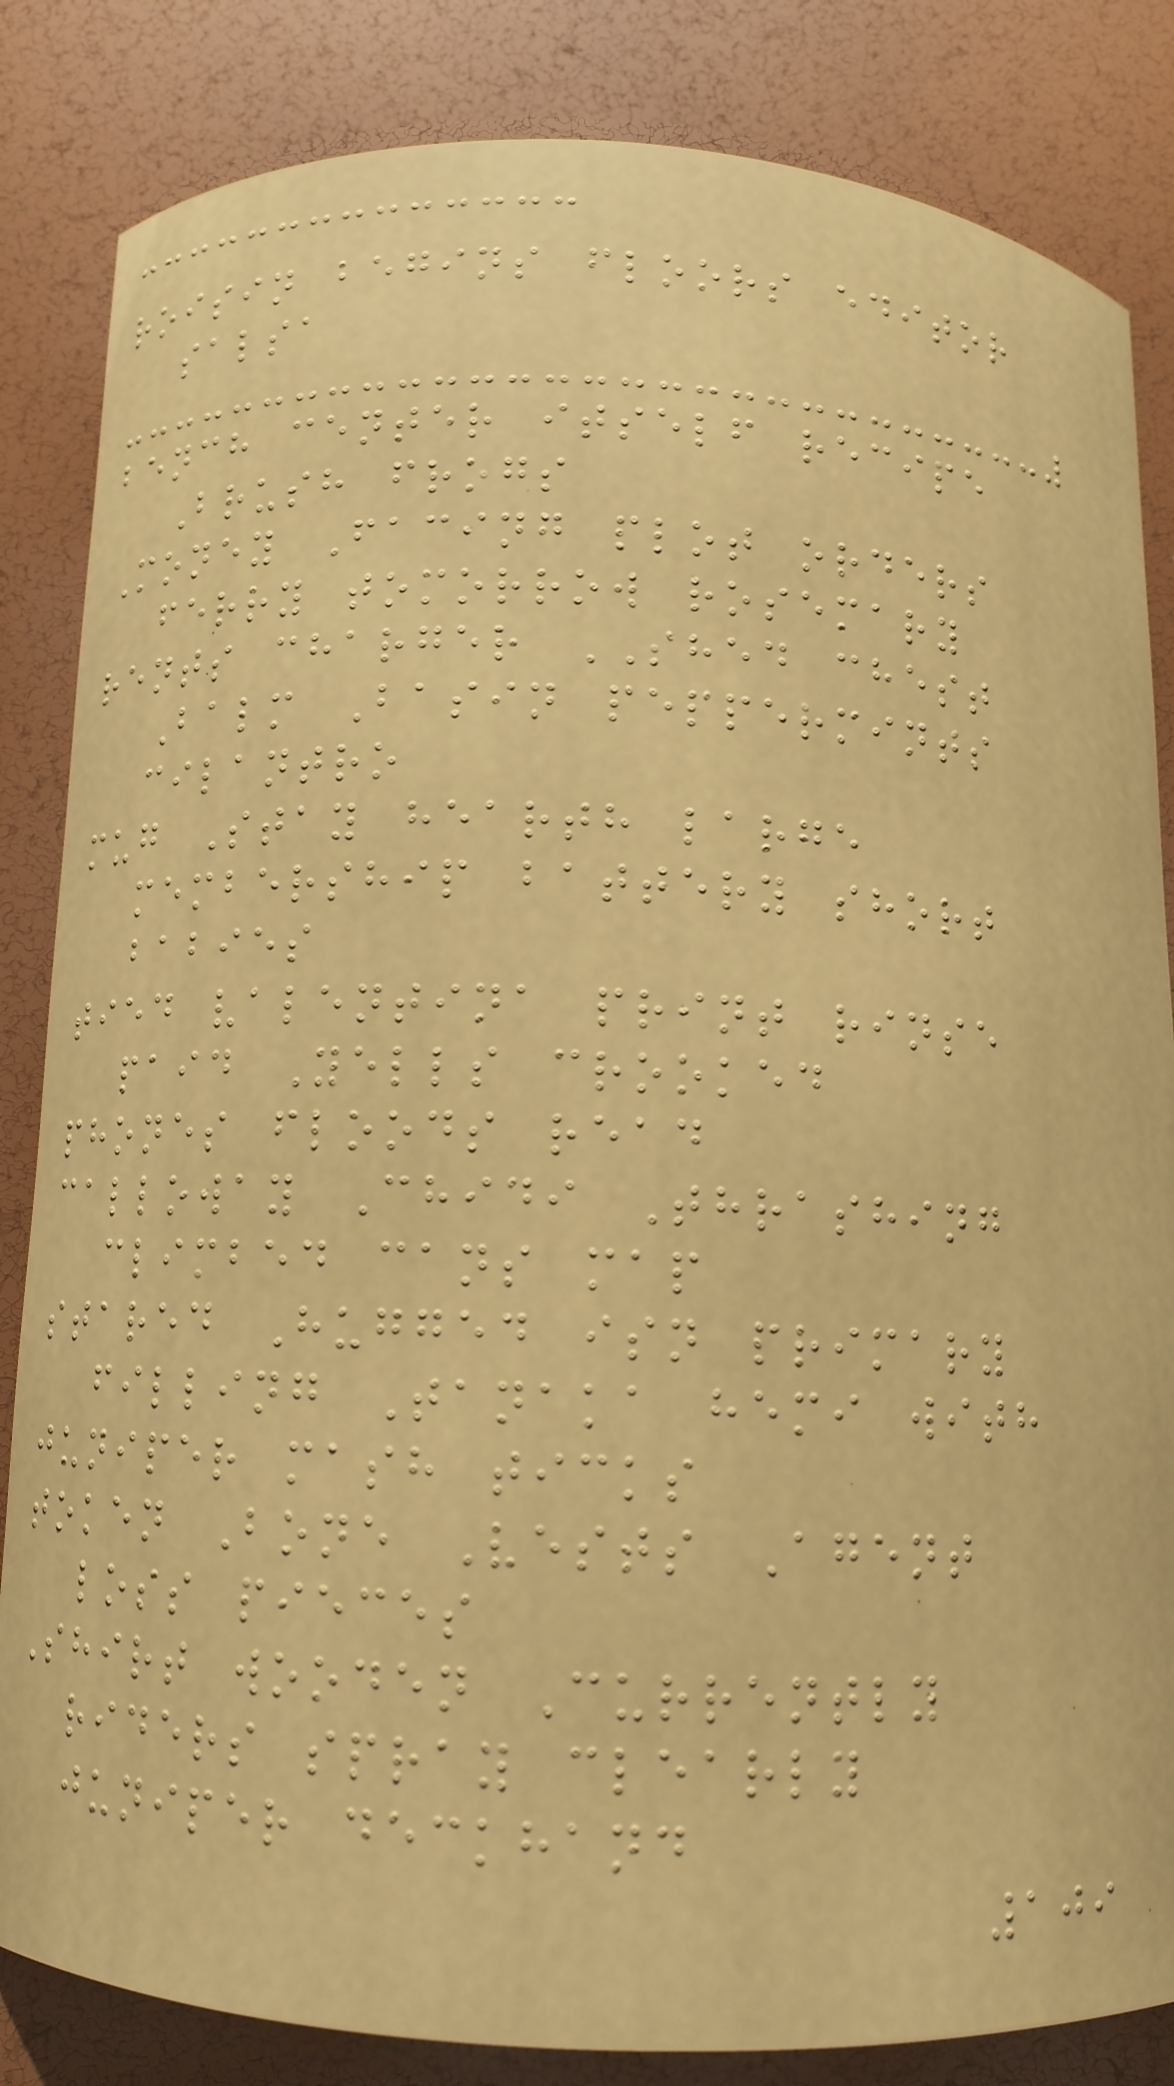roisin begins floors editor
salsa
bench center itself recipe
Brush frogs
Money Facing plot orders
ferry tomorrow rosemary
rents charger SHED chest
Balm Basin peppermints
cilantro
mug Stay hearth large
membership battery short
babies
tied valentina print rinse
paid Yells crooked
phones floods read
calloway Chidi Thrashing
climbed cans map
stared Hugged isn primary
filling Tanaka hemi with
juniper mash ticks
token Bone Vests Agent
loss pieces
Shirt wooden Currently
riders spray clearly
juniper deckhand
109
